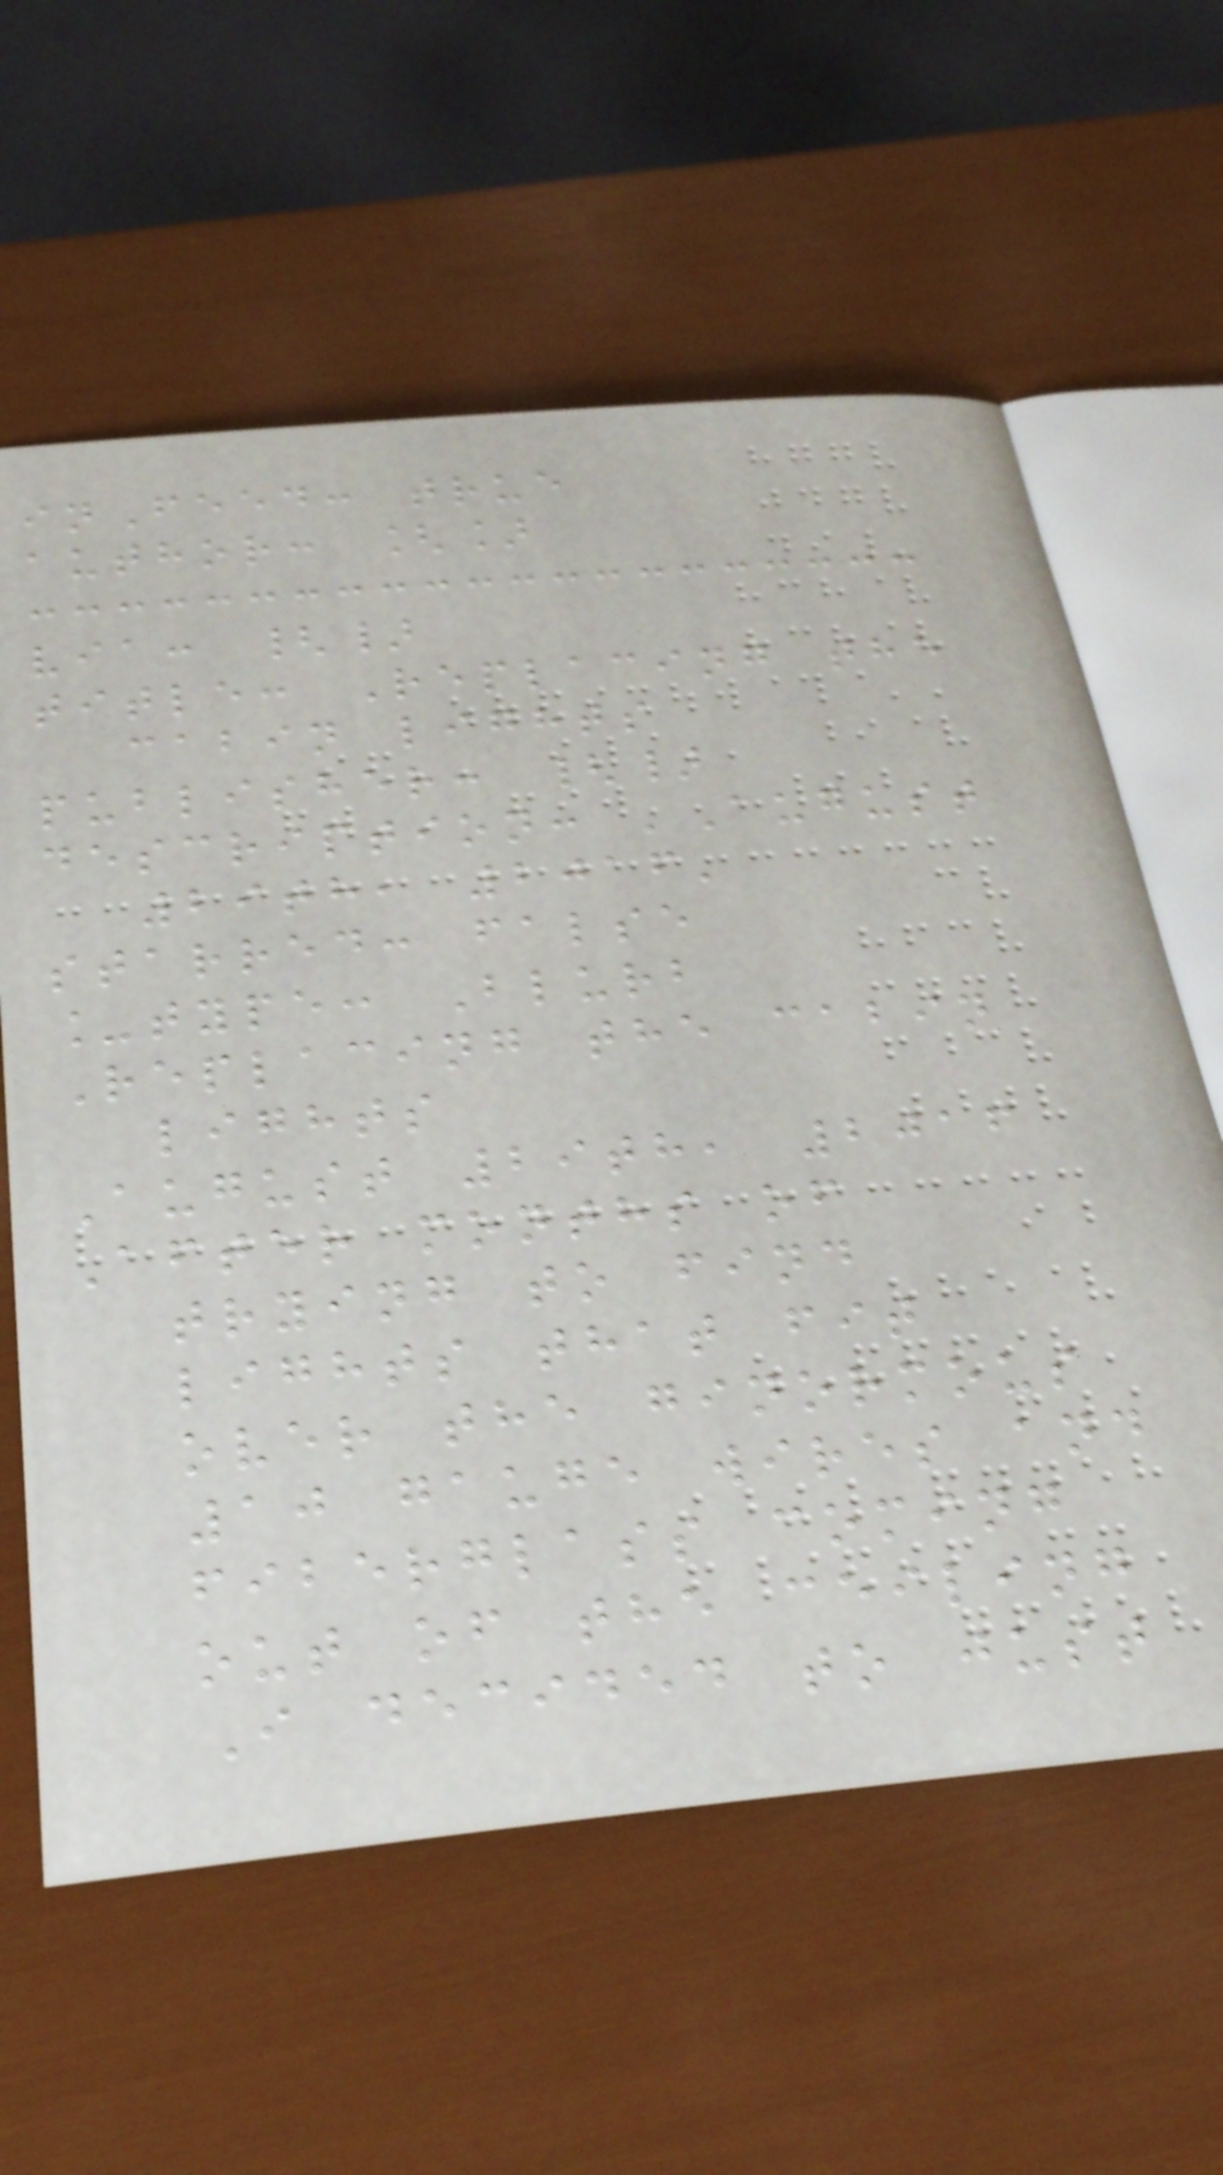inFeed: true
author: []
via: {}
title: Replacing the
cabin lights
publisher: {}
description: 'August
29th, 2016'
starred: false
_type: Blurb
Replacing the cabin
lights
August 29th, 2016
After months of
trying to find
lights that fit
over the ginormous
10 gauge wires and
fiberglass coming
out of the ceiling
I decided to just
